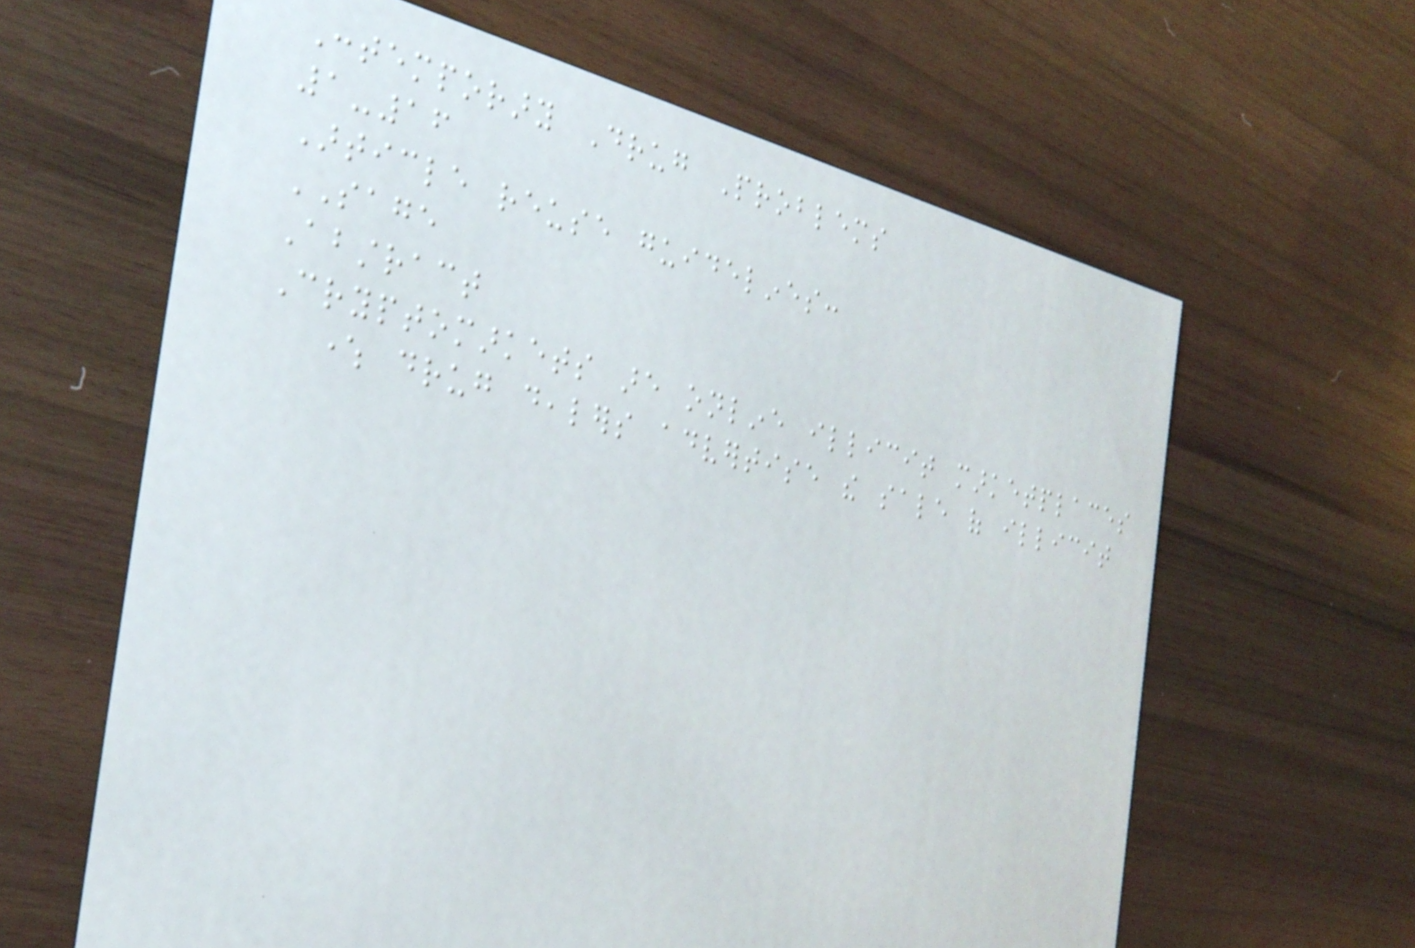Contemporary Drug Problems
1-16
Article reuse guidelines:
SAGE
Abstract
Cryptomarkets are online illicit marketplaces
where drug dealers advertise the sale of illicit
